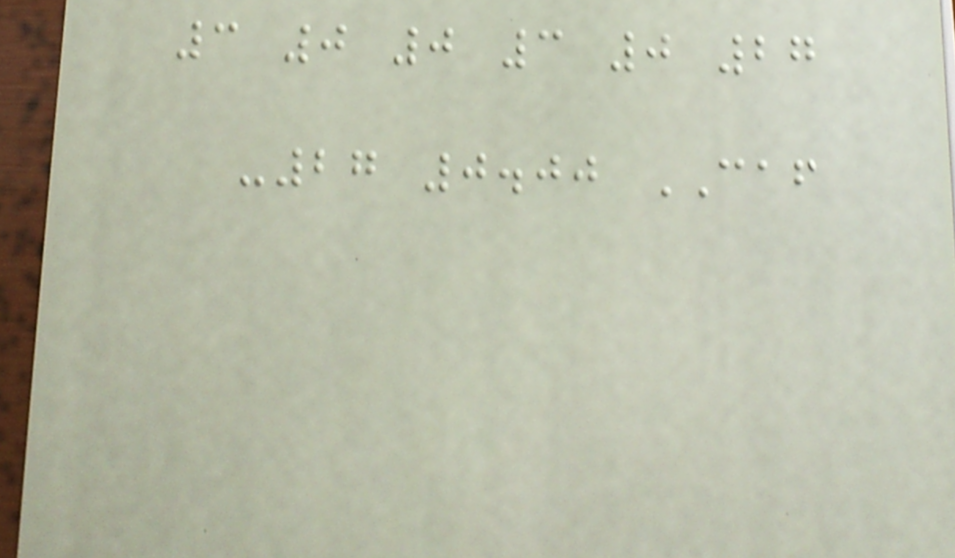3 0 0 3 0 27
-27 0.00 CAF
